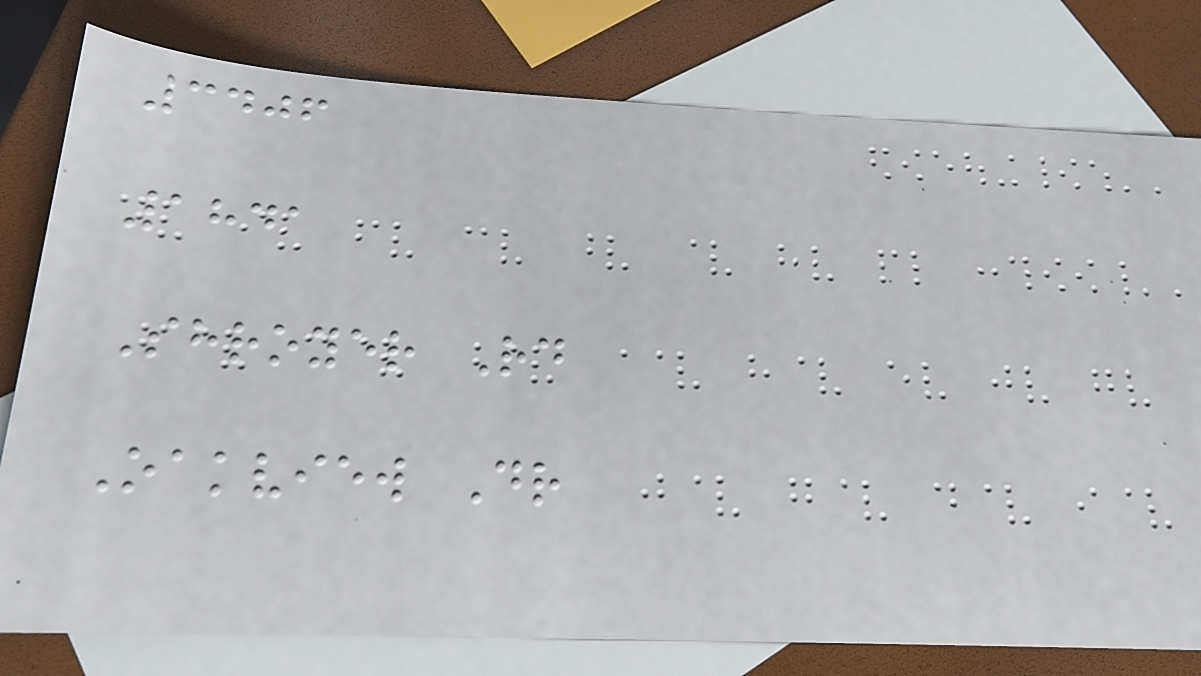3406
1841
Shroyer Rd
Oakview Dr
